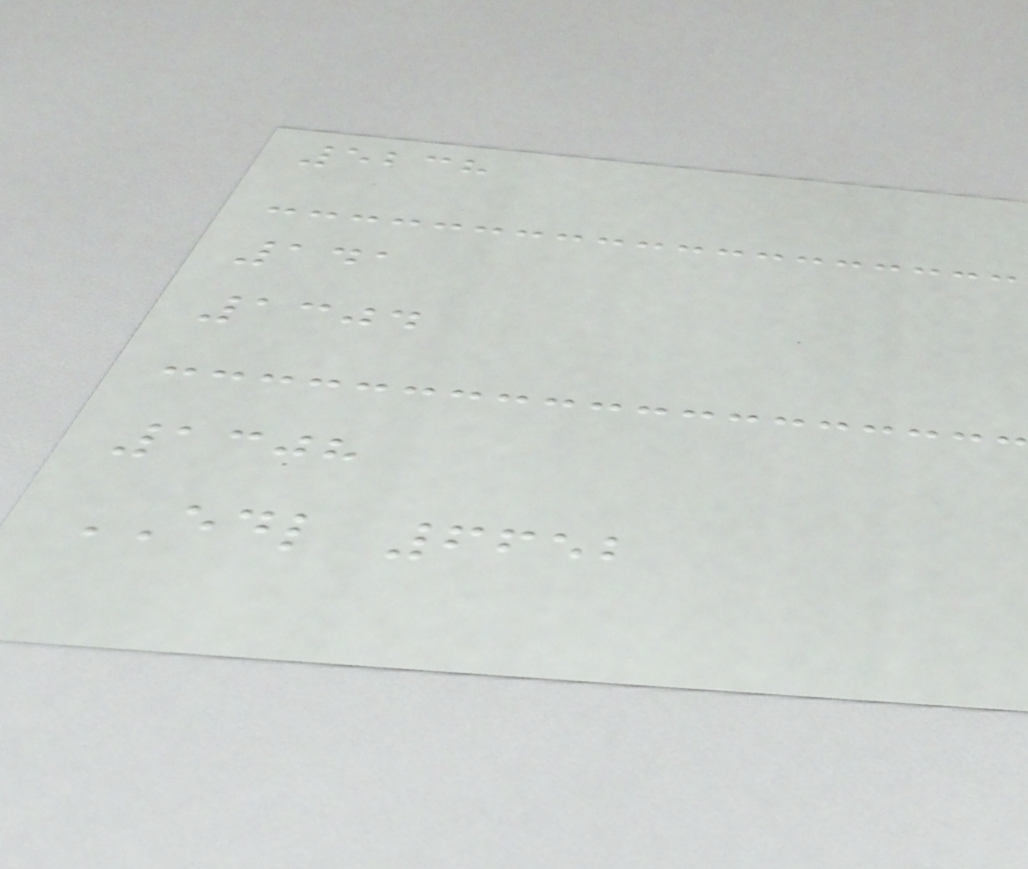5238
141
1304
1308
EDL 6652
